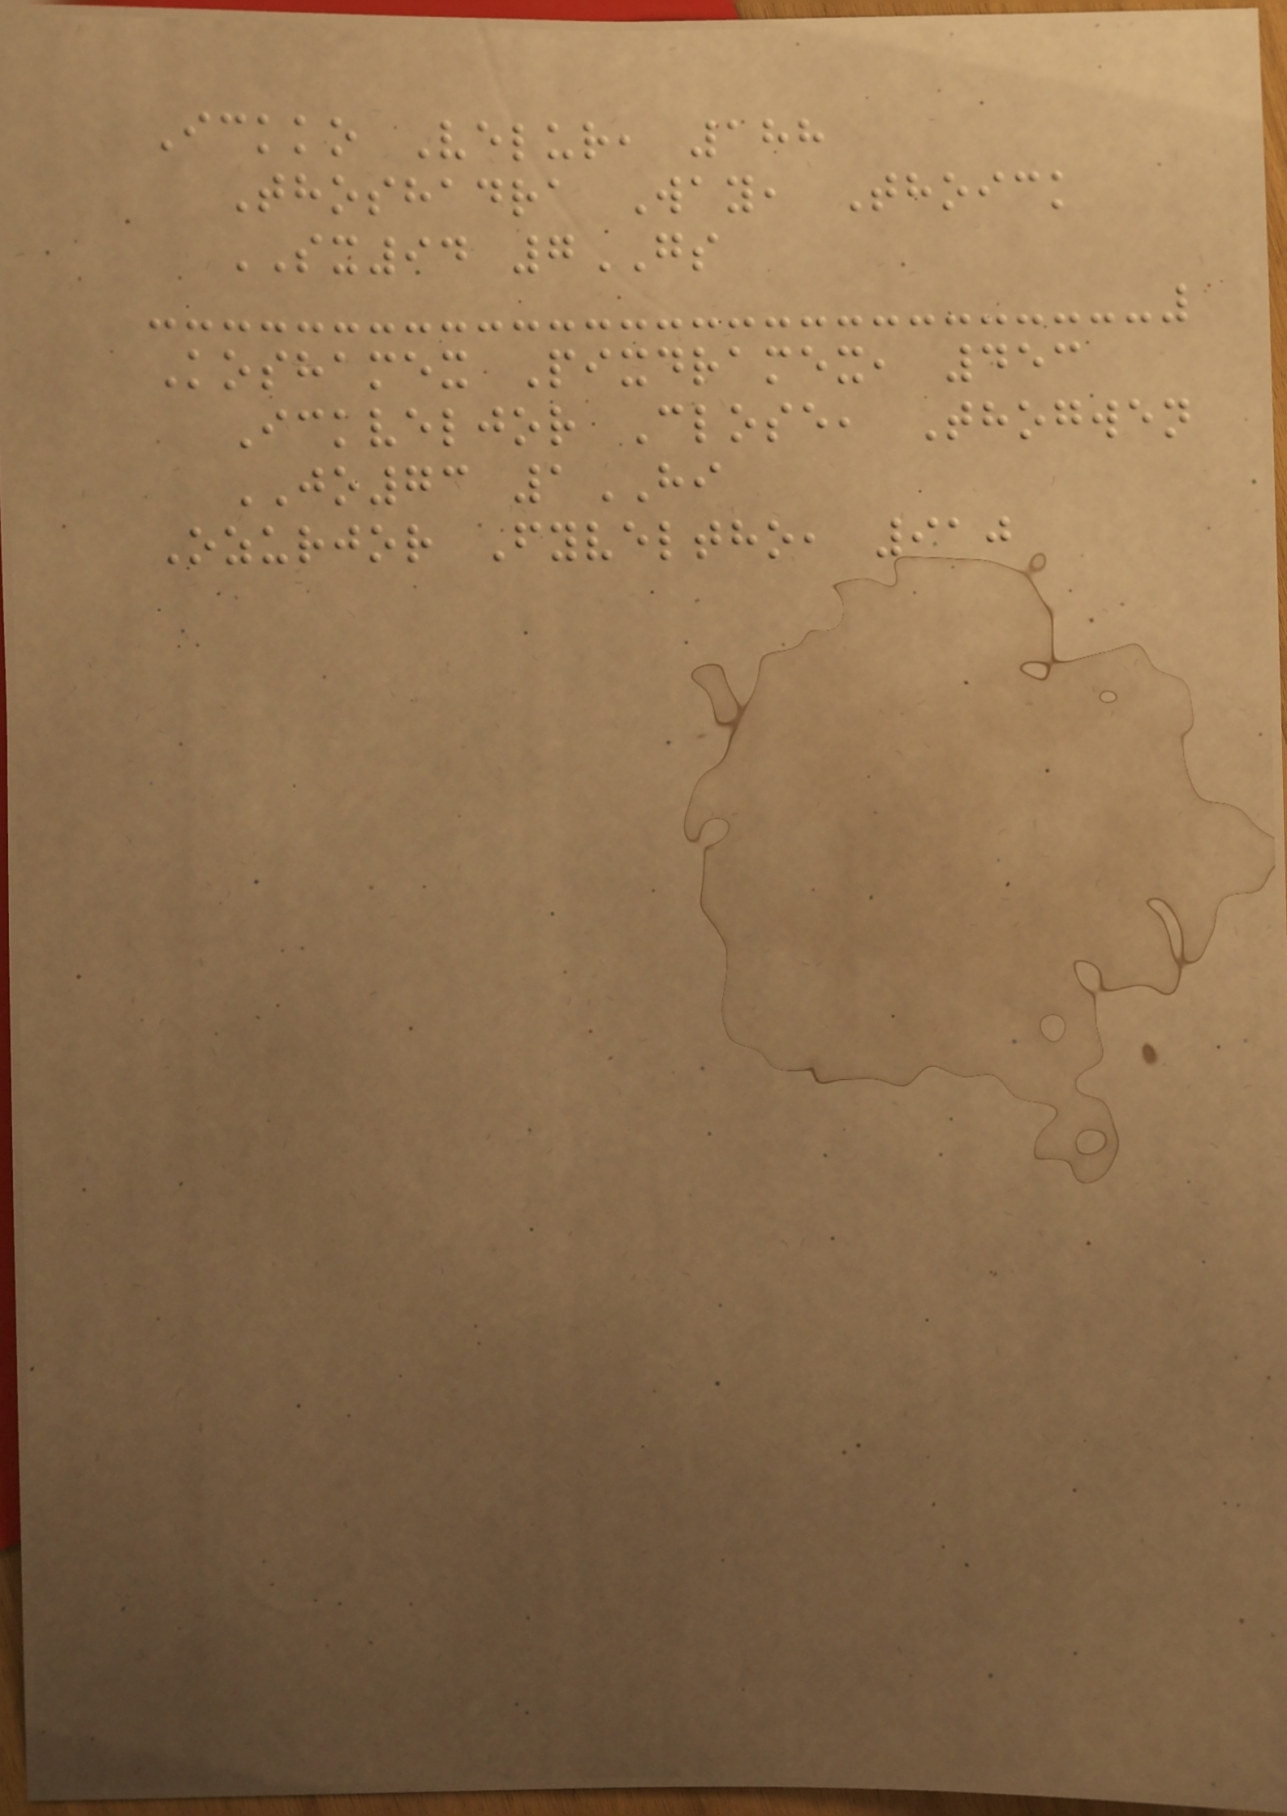Ickko Velur, 188
Thoshadra Way, Thoick
SX94 7GS
Koshamex Pixdramex, 453
Ickveljor Close, Thogwen
JO73 1HI
Ozurjor Fyveltho, 910
